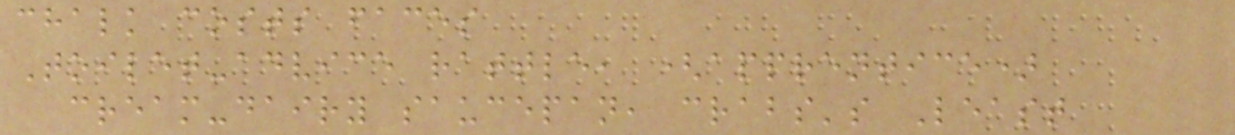chalk costs faces
Toilet-advice rattle, (apprentice)
cream-dairy saucepan, crabs's Least
